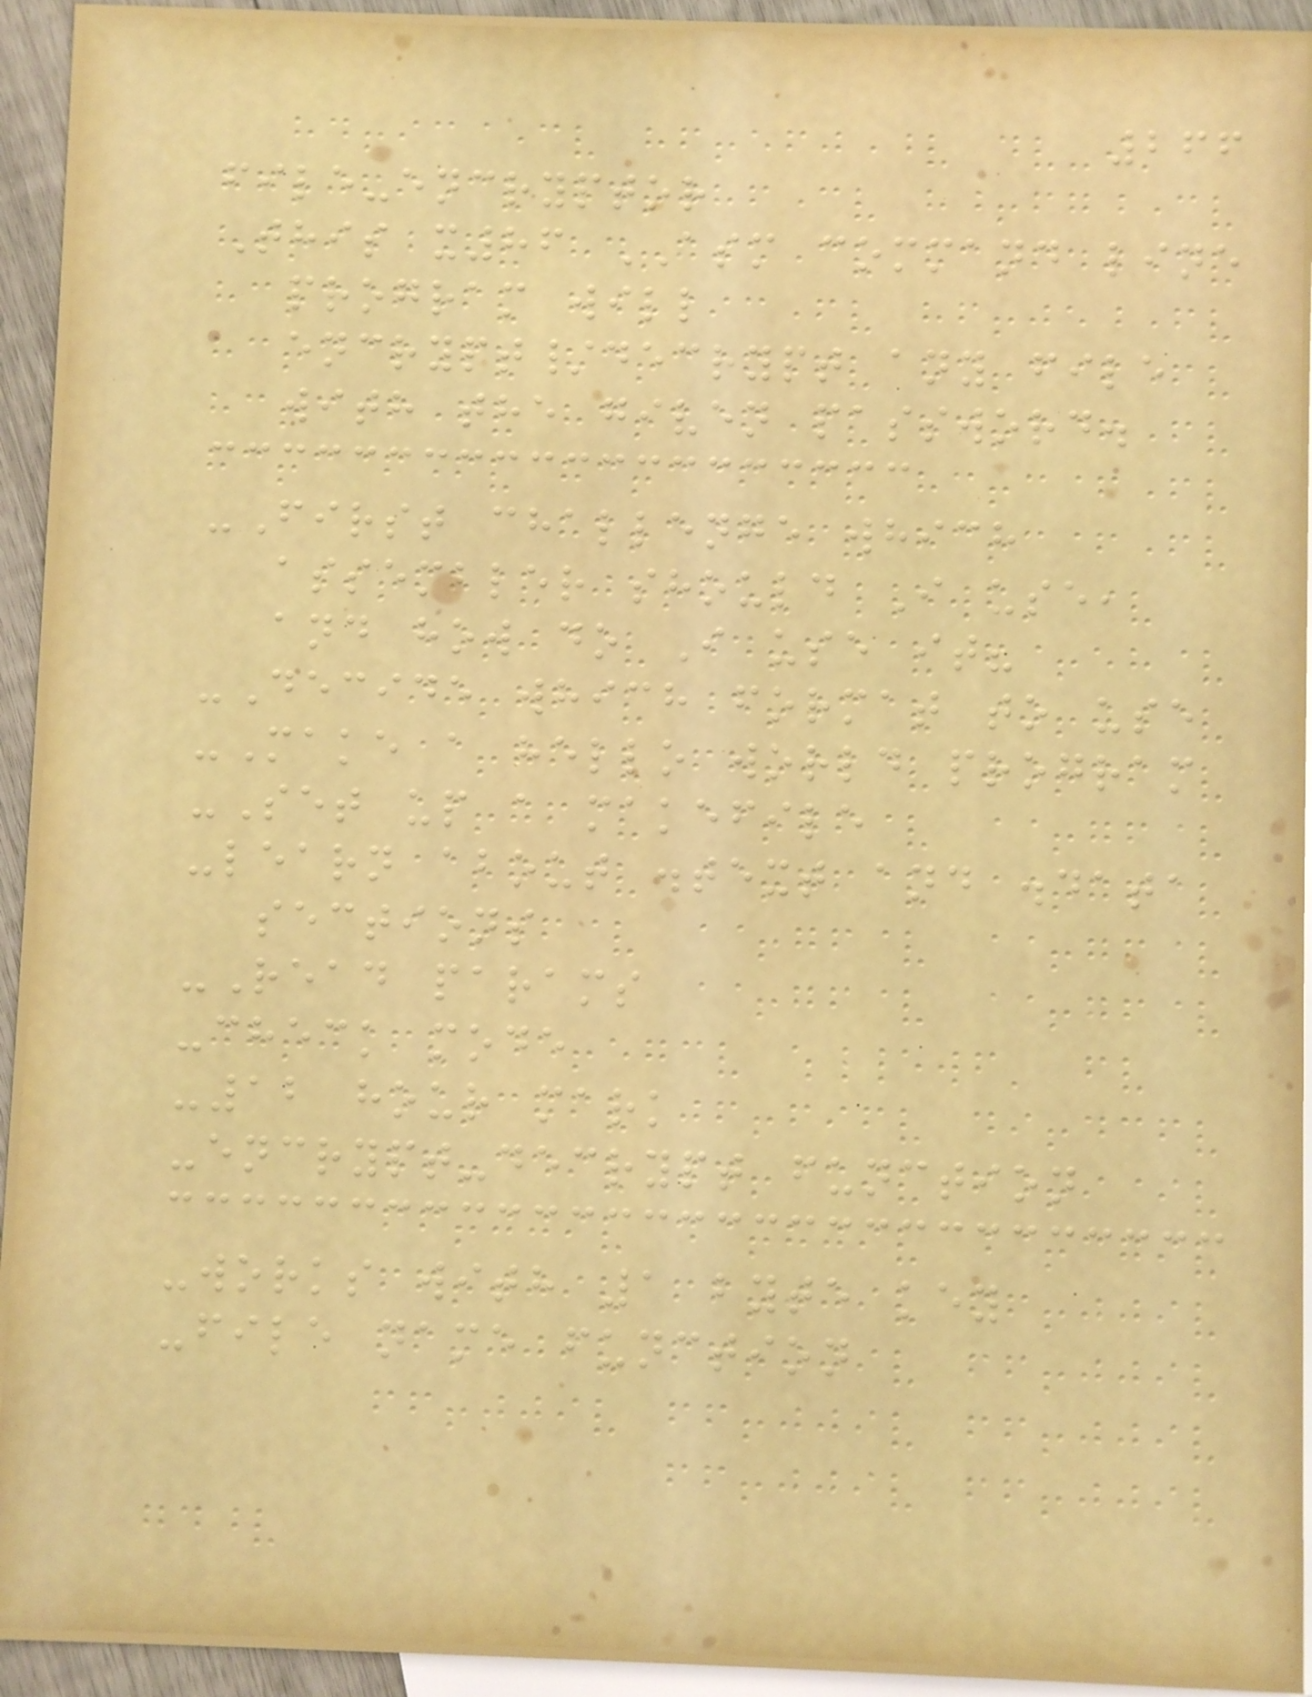266
file-encryptor
This x86 ASM command line
program will
encrypt/decrypt any file
with the given password.
-First challenge which
assembler should I use,
and how do I use it?
-Decide which format to use
-Make a hello world program
-Set up a makefile
-learn about .text and .data
sections
-Read params
-check mode
-12 hour mark
-encrypt-decrypt function
-works with 1 byte key
-file name function
